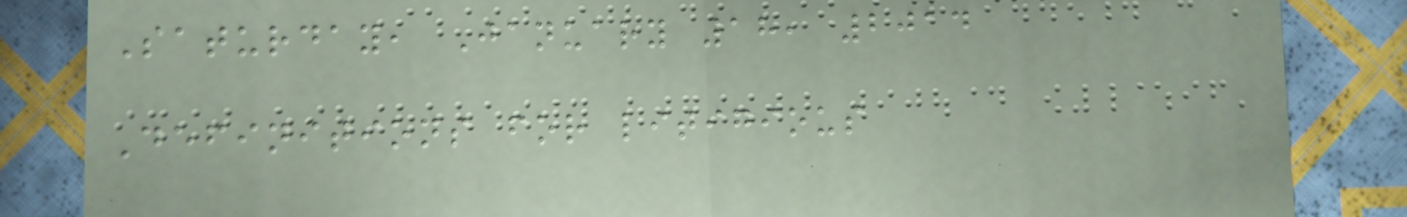Saturday, January 18, 2014
Definitions for litigious
